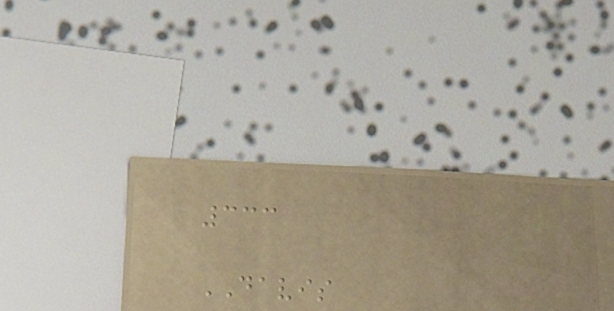333
DAVIS
